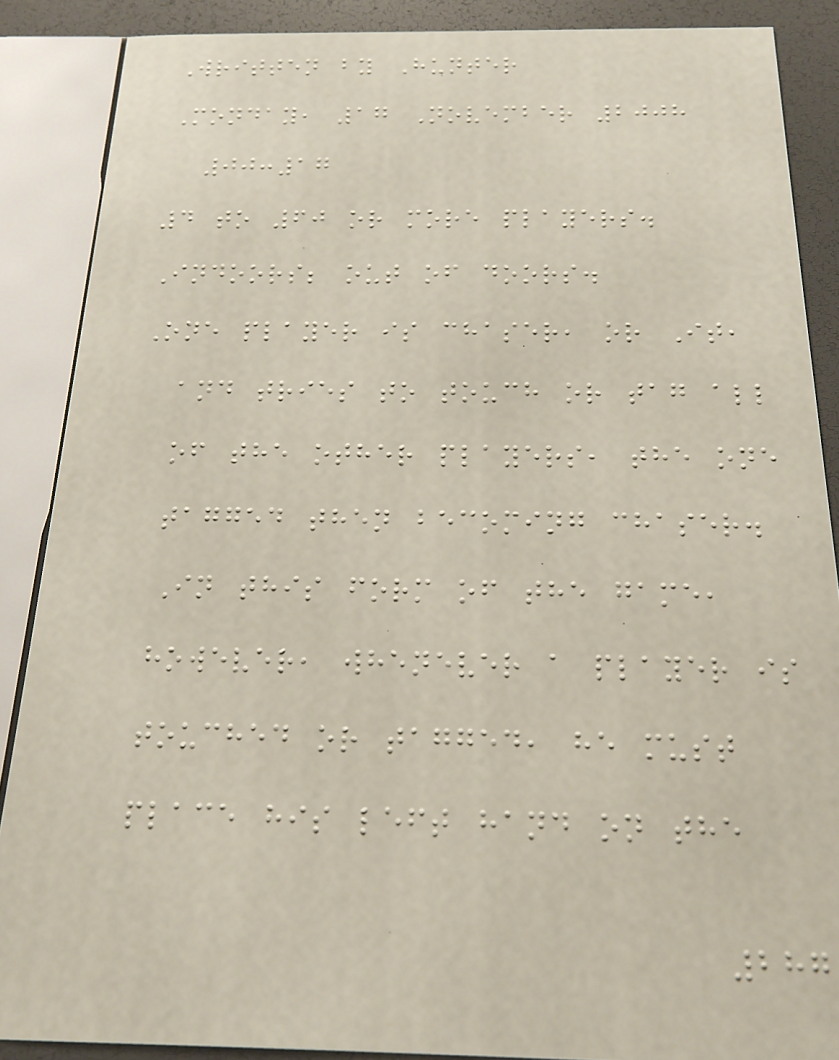Written by Hunter
Monday, 17 November 2008
00:17
4 to 60 or more players.
Indoors; out of doors.
One player is chaser, or It,
and tries to touch or tag all
of the other players, the one
tagged then becoming chaser.
In this form of the game,
however, whenever a player is
touched or tagged, he must
place his left hand on the
287
